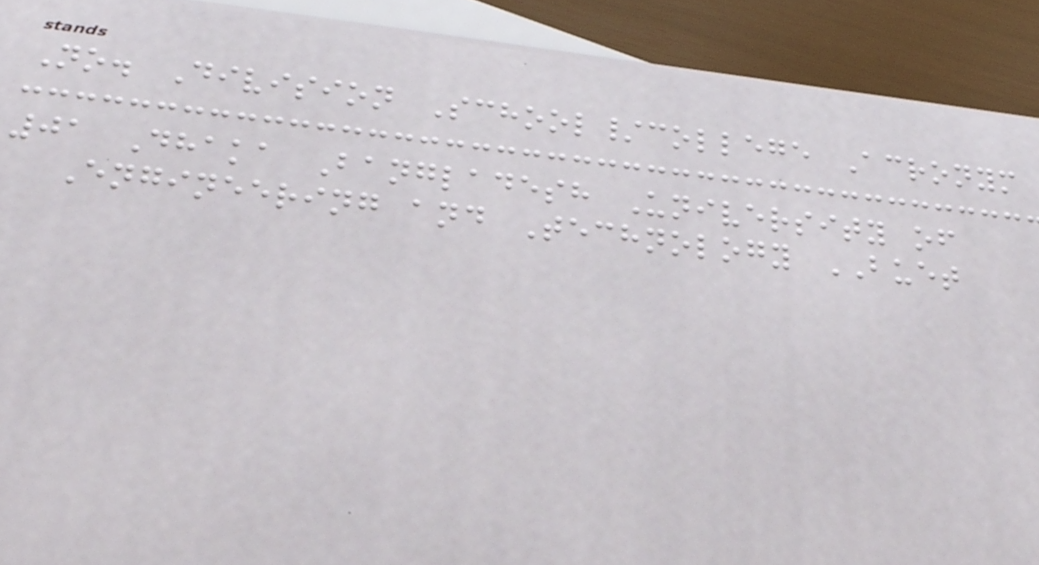No. Division School/college Acronym
01 Dhaka Bangladesh University of
Engineering and Technology BUET
